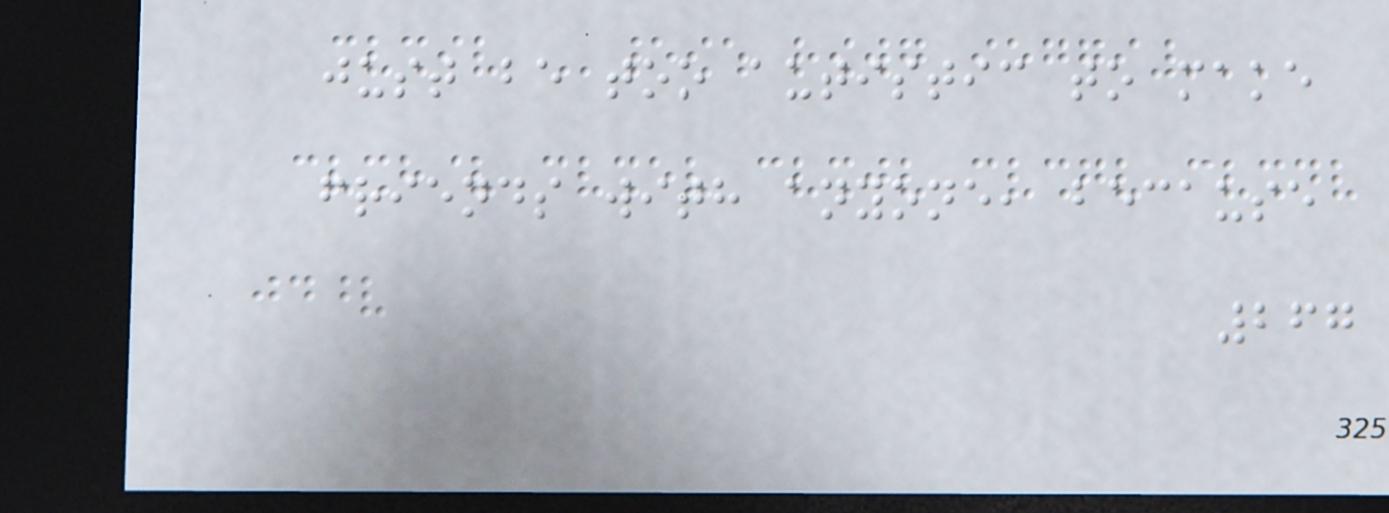just be too autistic to make
friends with anyone, because
267
